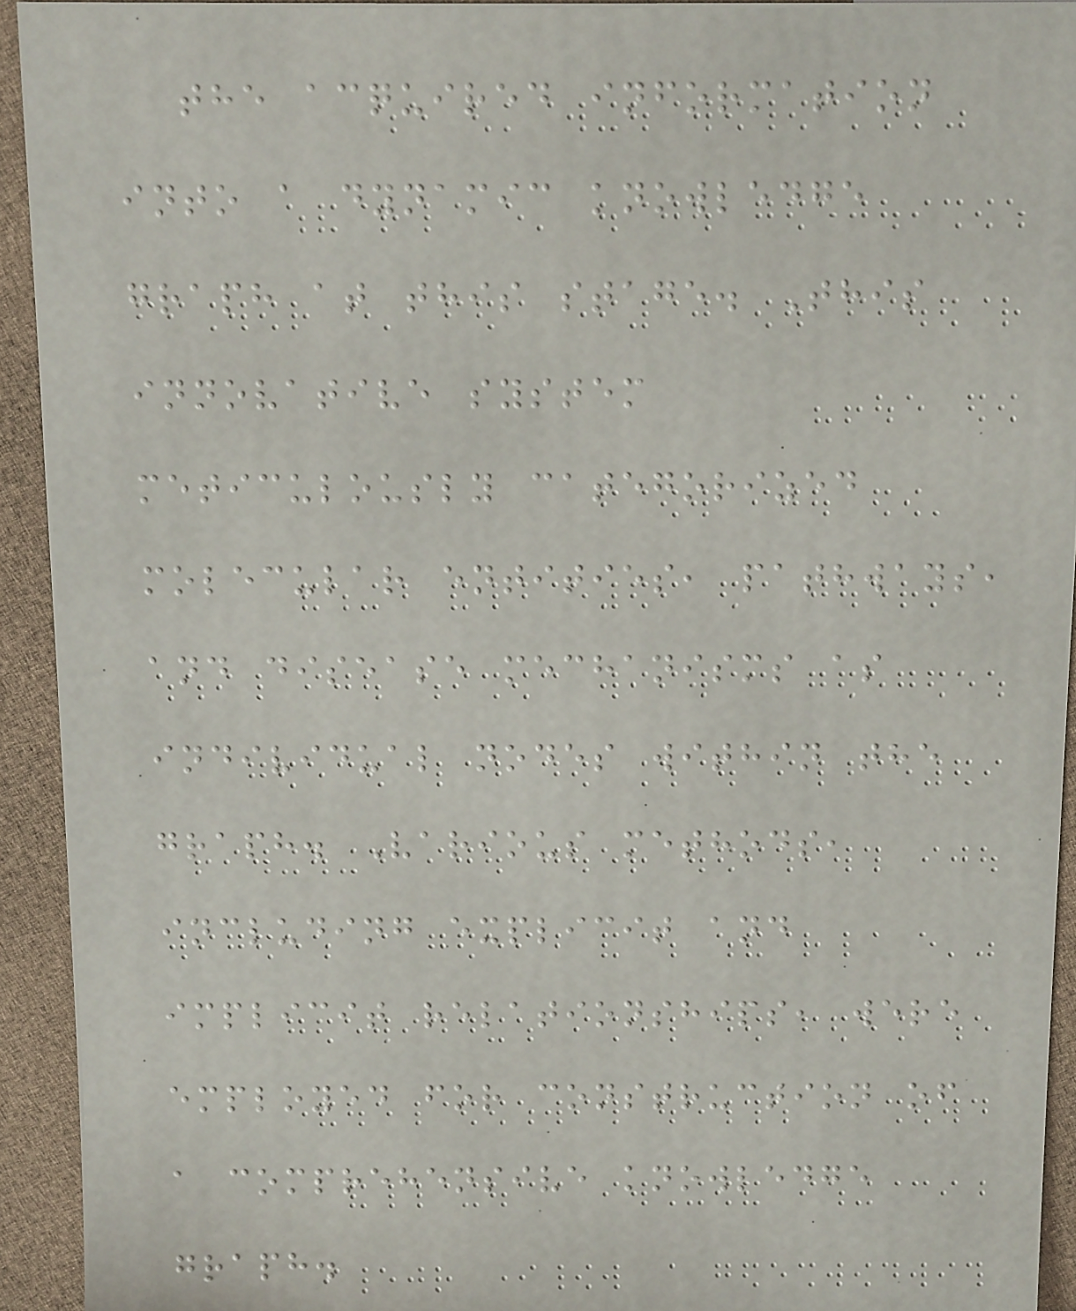the acquired information
into a dynamic knowledge
graph at this stage. This
innovative system
meticulously categorized
molecular entities, pathways,
and disease mechanisms as
individual nodes within the
graph. Various methods,
including explicit and
implicit relationships, were
employed for construction of
a comprehensive knowledge
graph.
